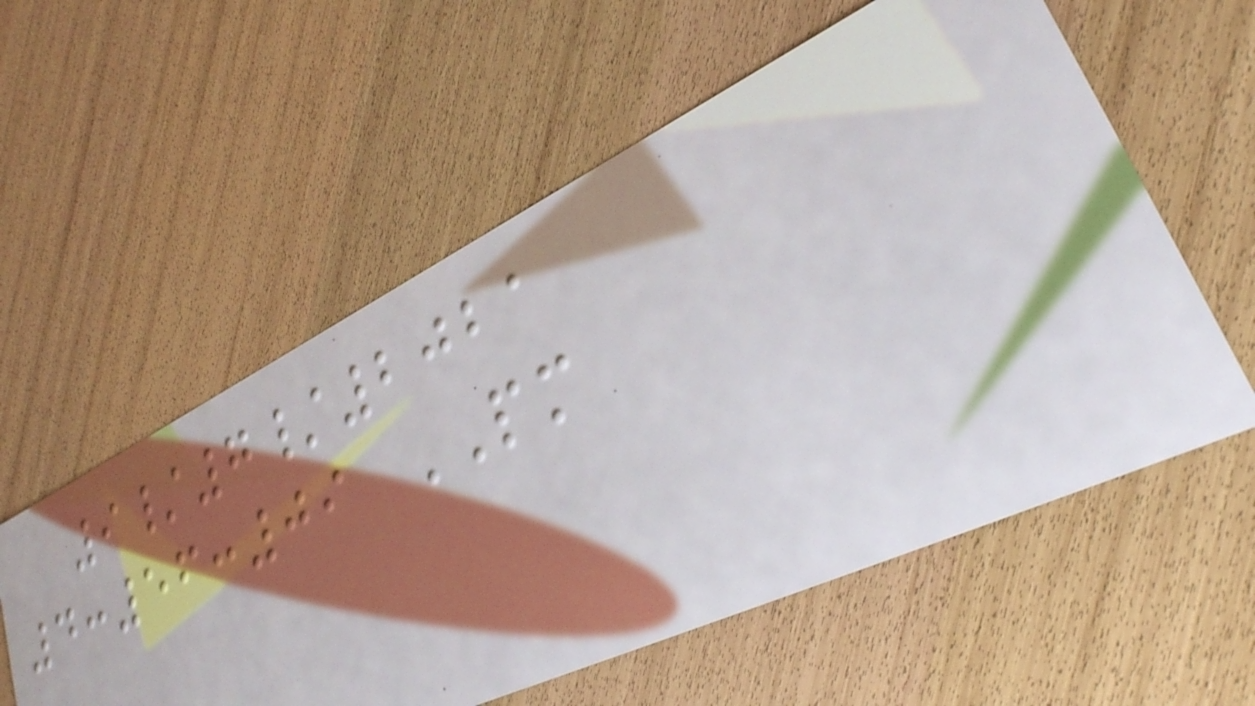9/7/2021
4:56:09 PM
